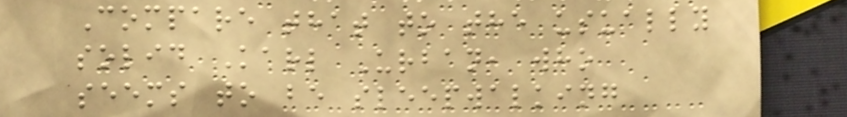Compare that to the usually
solid Karl Urban, who
seems to be sleepwalking
